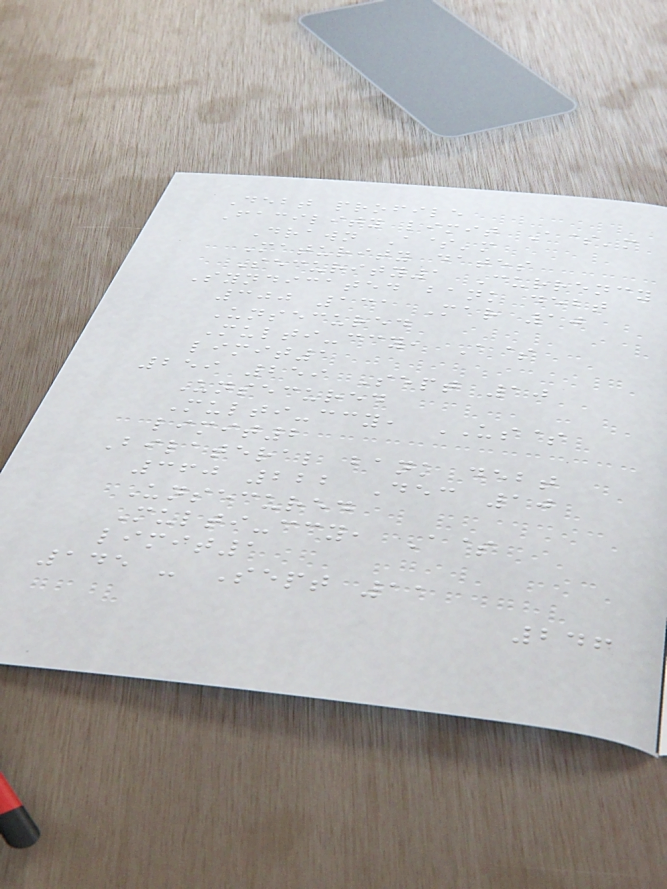Debt profile
Facility limit A$'m
Drawn A$'m
Maturity dates
Security1 Currency
Syndicated bank debt
300 131 Mar 10
Unsecured
Multi-ccy, A$
limit1
259 259 Sept 10
Unsecured
Multi-ccy, US$
limit2
Bilateral bank debt
360 222 Dec 10
Unsecured
Multi-ccy, A$
limit1
145 - Sept 11
246
